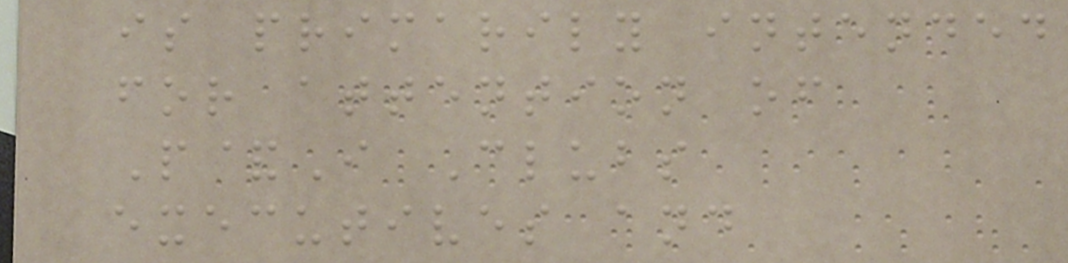is primarily intended
for attention of
P&I Clubs
executives and
